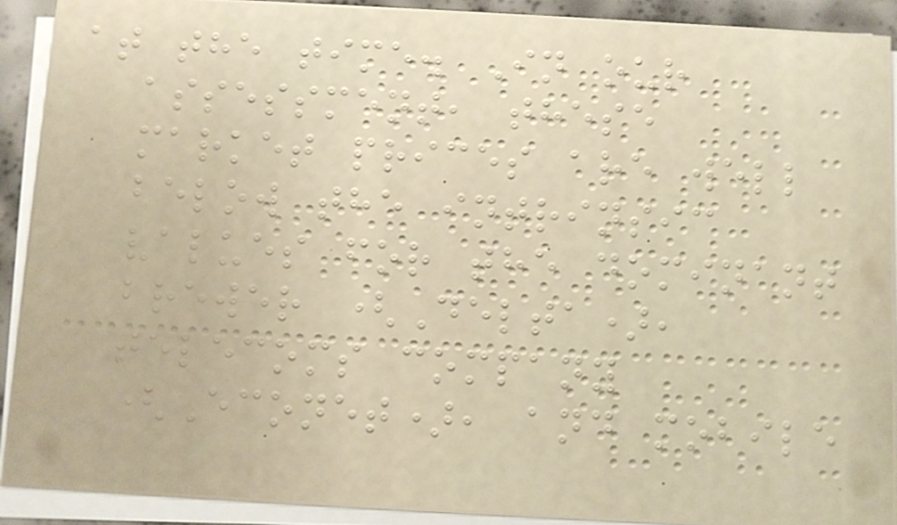at the time. In our
assessment, these
market prices are well
below the intrinsic
values for the dominant
brewer (Delta),
telecoms company
(Econet), and mobile
